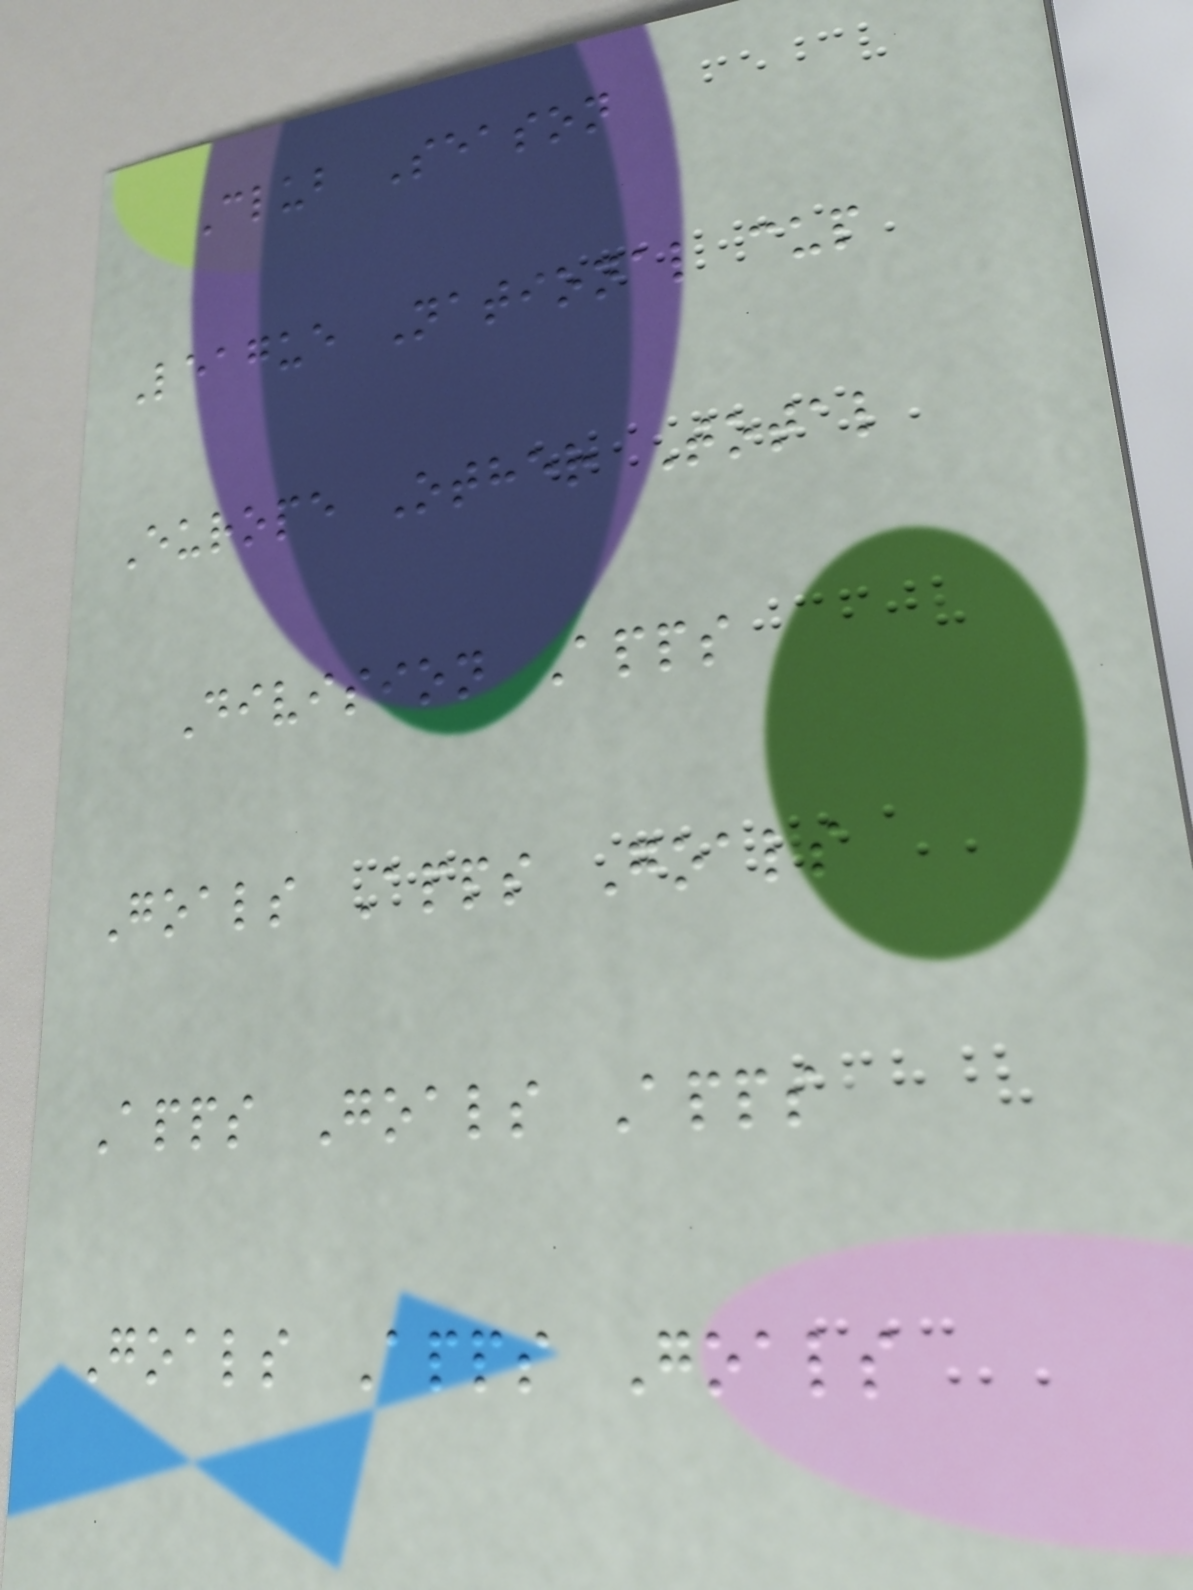Club Season
League National cup
Europe Other Total
Division Apps
Goals Apps Goals
Apps Goals Apps
Goals Apps Goals
